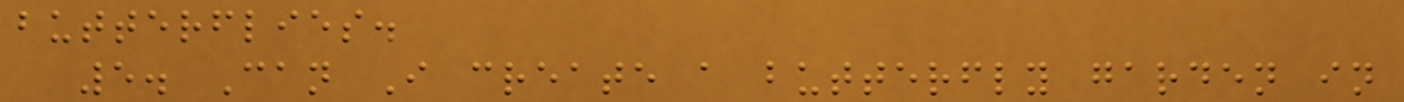butterflies.
5. Can I create a butterfly garden in
